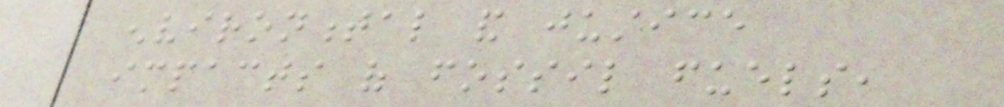environmental and justice
impacts of fossil fuels,
